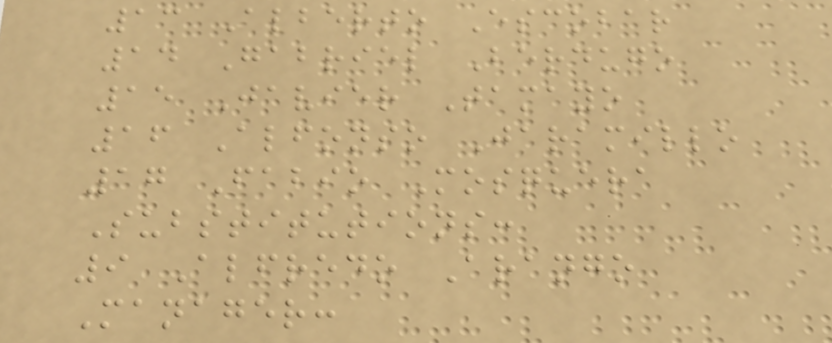13 Alberto Escobar
14 Gabriel Berdugo
15 Javier Tamayo
16 Alfonso Jaramillo
17 Fabio Mosquera
Substitutions:
9 Alfredo Arango
Manager:
